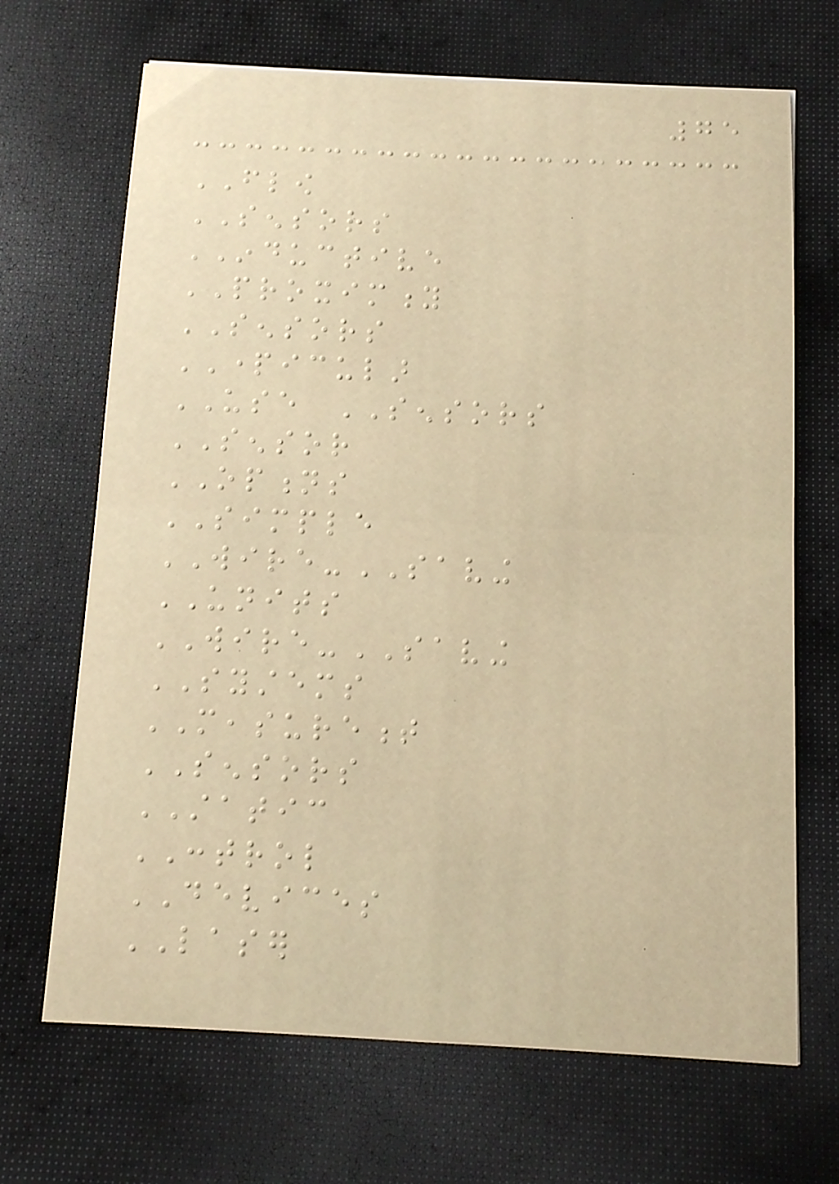75
FLOW
SENSORS
INDUCTIVE
PROXIMITY
SENSORS
PARTICULAR
USE SENSORS
SENSOR
OPTIONS
SIMPLE
WIRE-SAVING
UNITS
WIRE-SAVING
SYSTEMS
MEASUREMENT
SENSORS
STATIC
CONTROL
DEVICES
LASER
